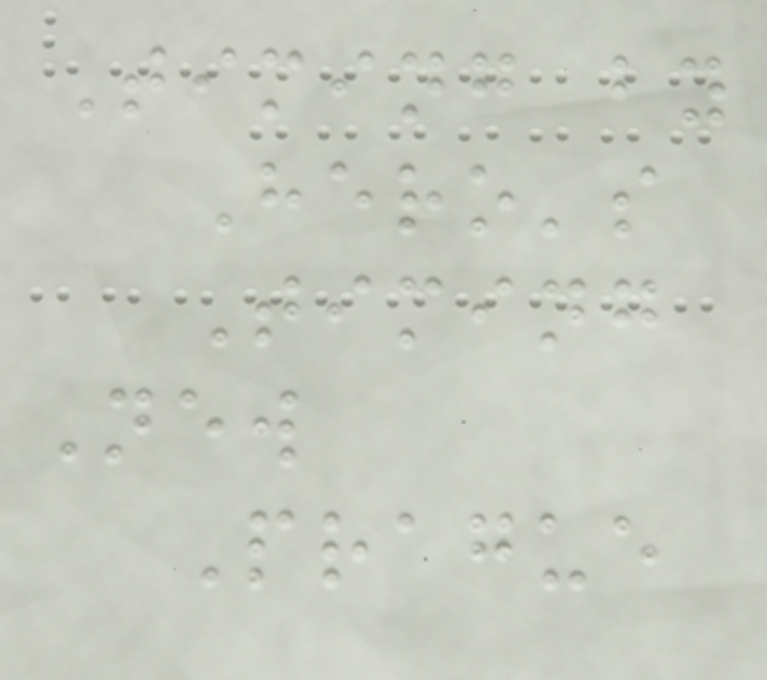Timing by
Hero's
Timing
New
Prague
